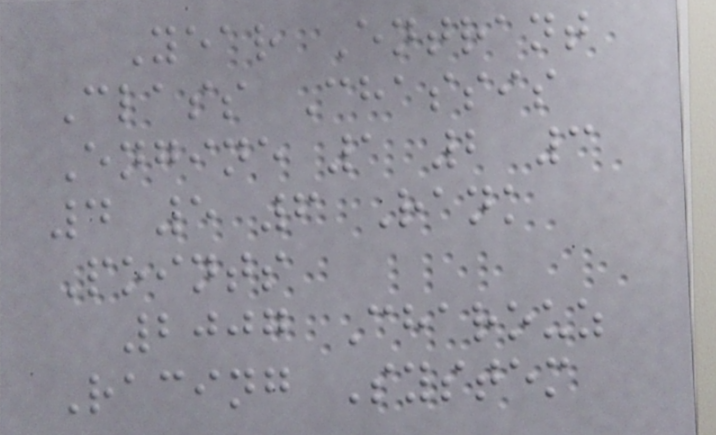Year Entrant
Class Chassis
Engine 1 2 3
4 5 6 Rank
Points
2007 Charouz
Racing System
